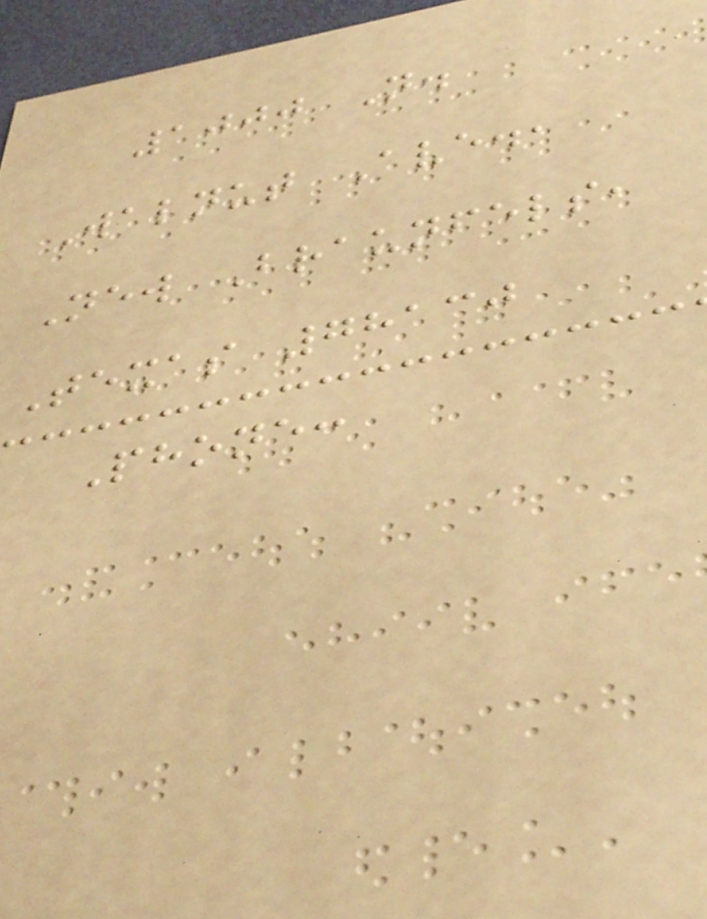1000 N.
Walnut Ave.,
New Braunfels,
Texas 78130
Phone:
